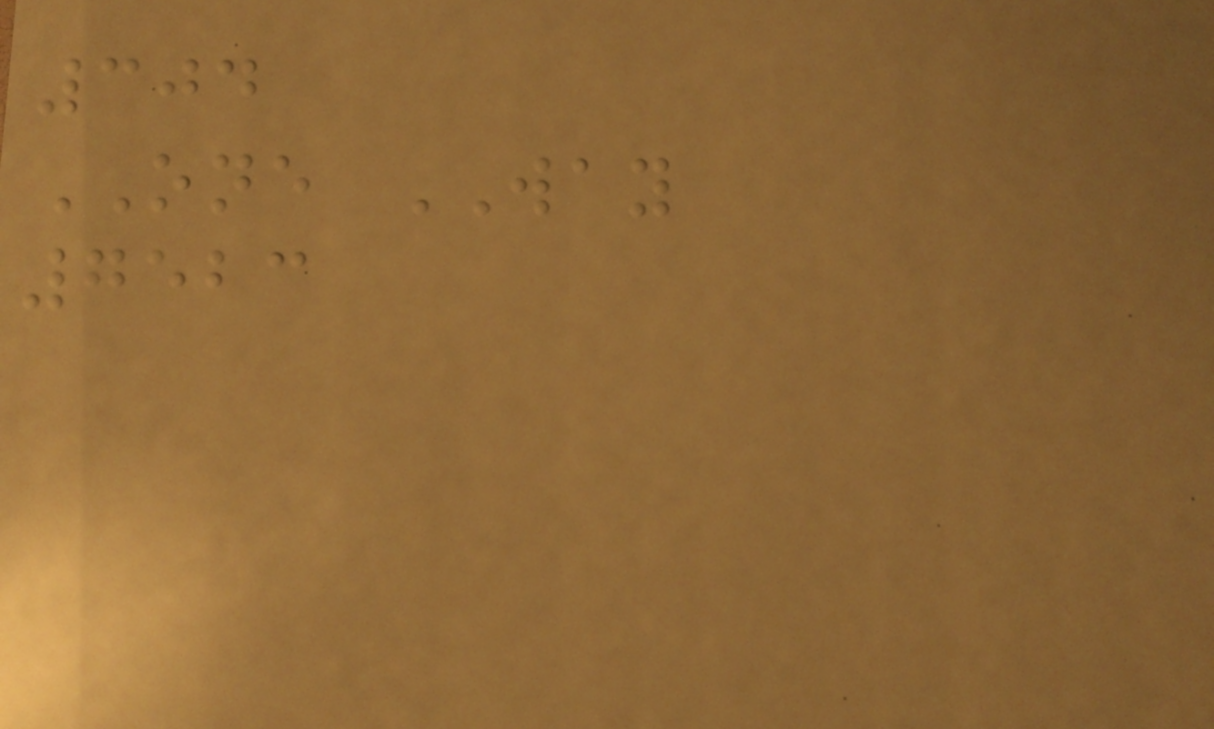304
ONE WAY
7523
